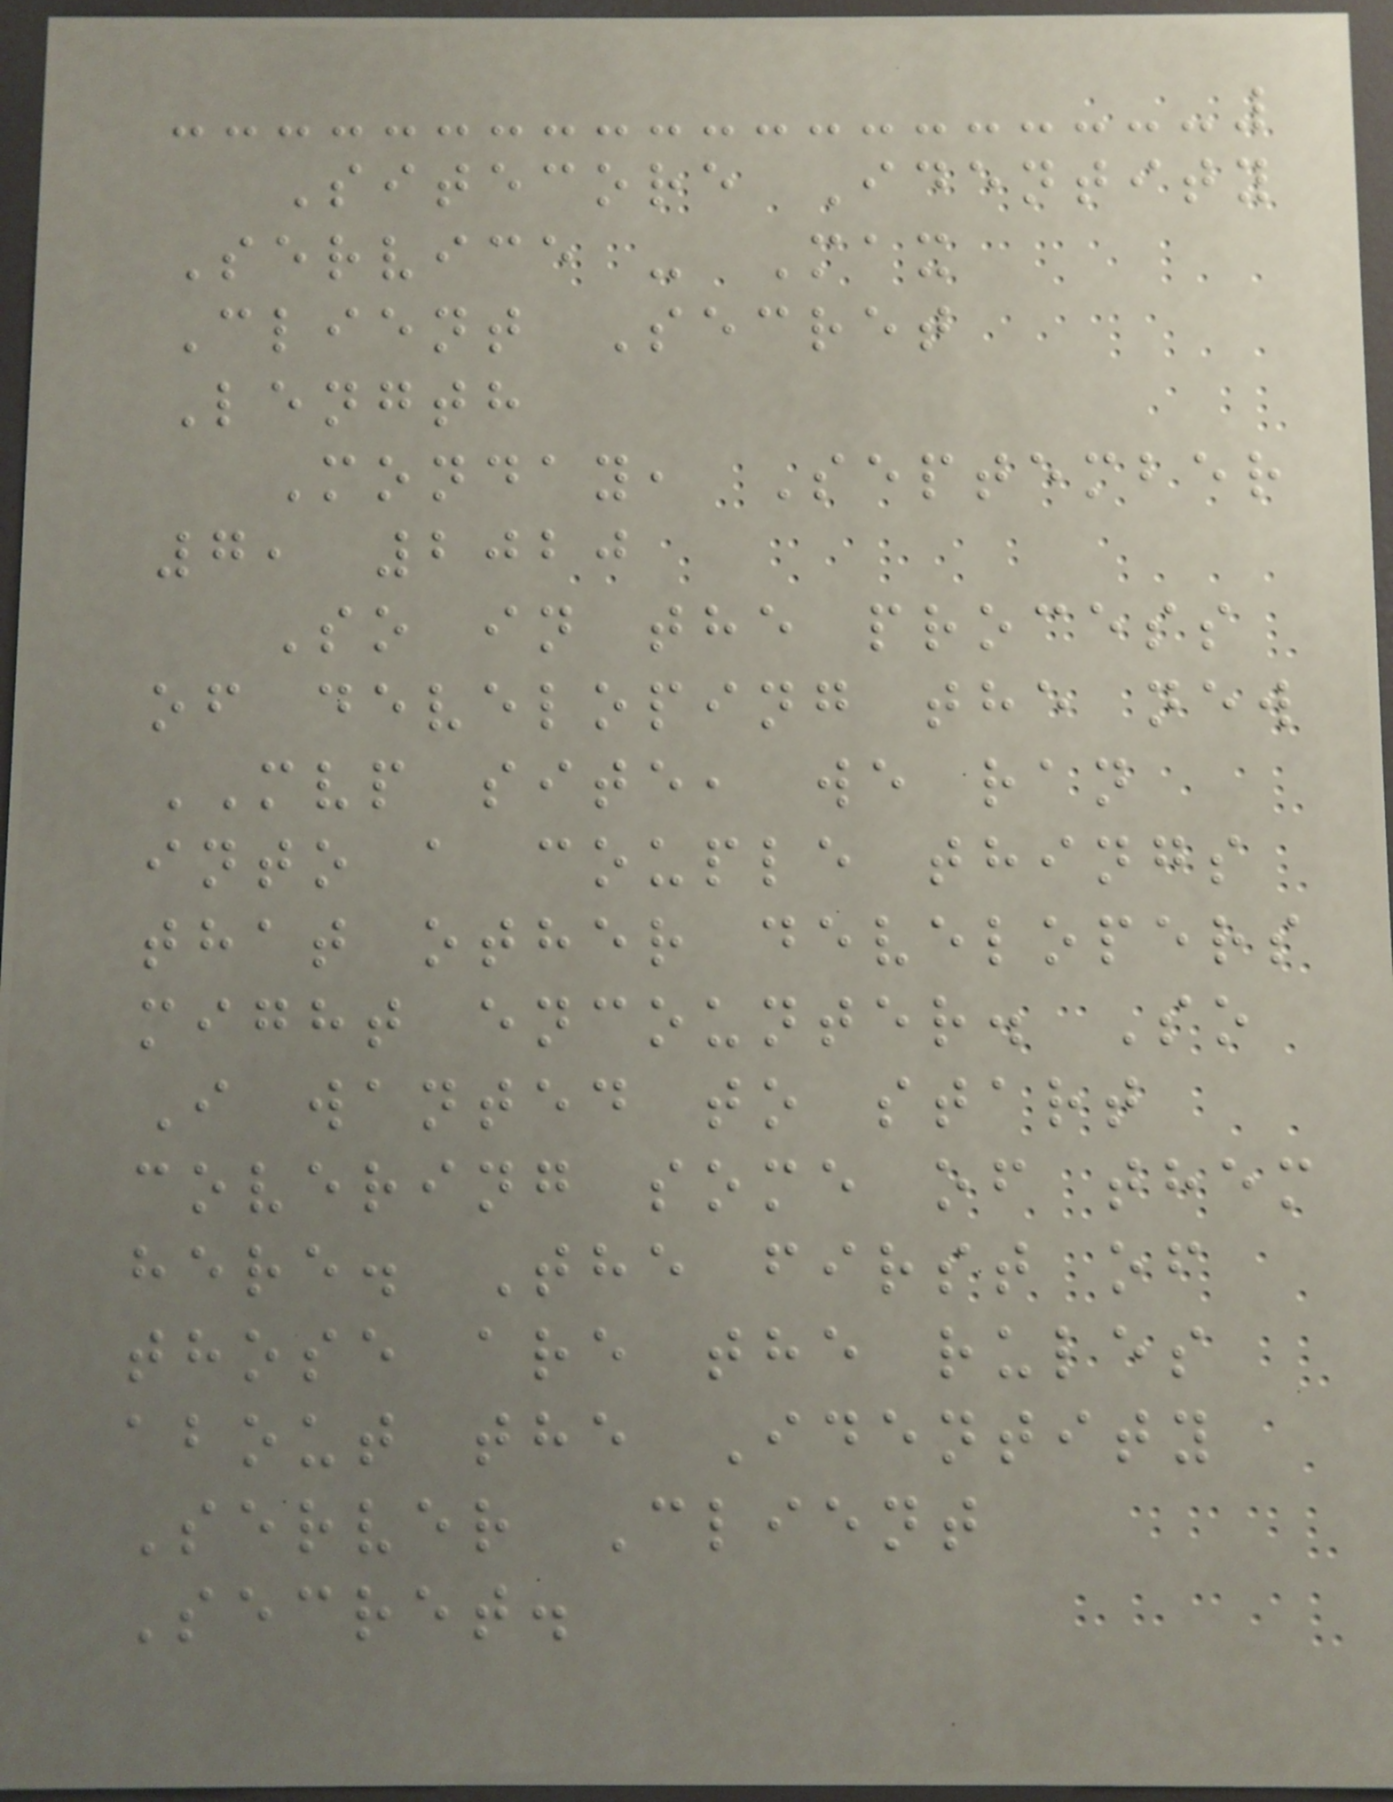Sitecore Identity
Service - Max
Client Secret
Length
Monday, September
7, 2020
So in the process
of developing the new
MVP site, we ran
into a couple things
that other developers
might encounter. So
I wanted to start
covering some of them
here. The first of
those are the rules
about the Identity
Server Client
Secret.
